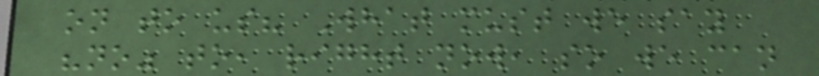on to us? What must we say
"no" to, right now, so we can
